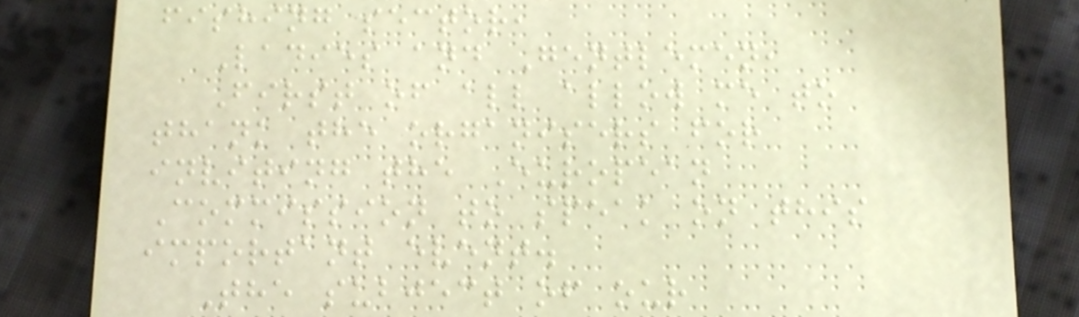fishing sector,
Ladies and Gentlemen,
First of all allow me to
thank the organisers for
inviting the European
Commission to speak on this
important event.
The subject of our
